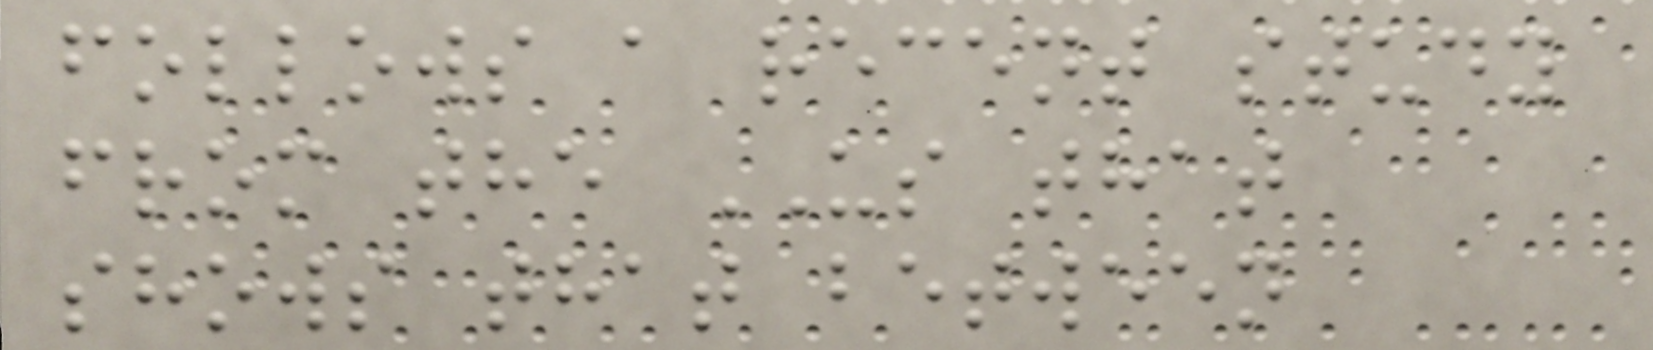follows a recent study
from the US that
shows that between
